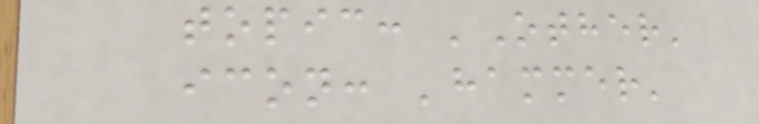topic: 'Other'
icon: 'hammer'
